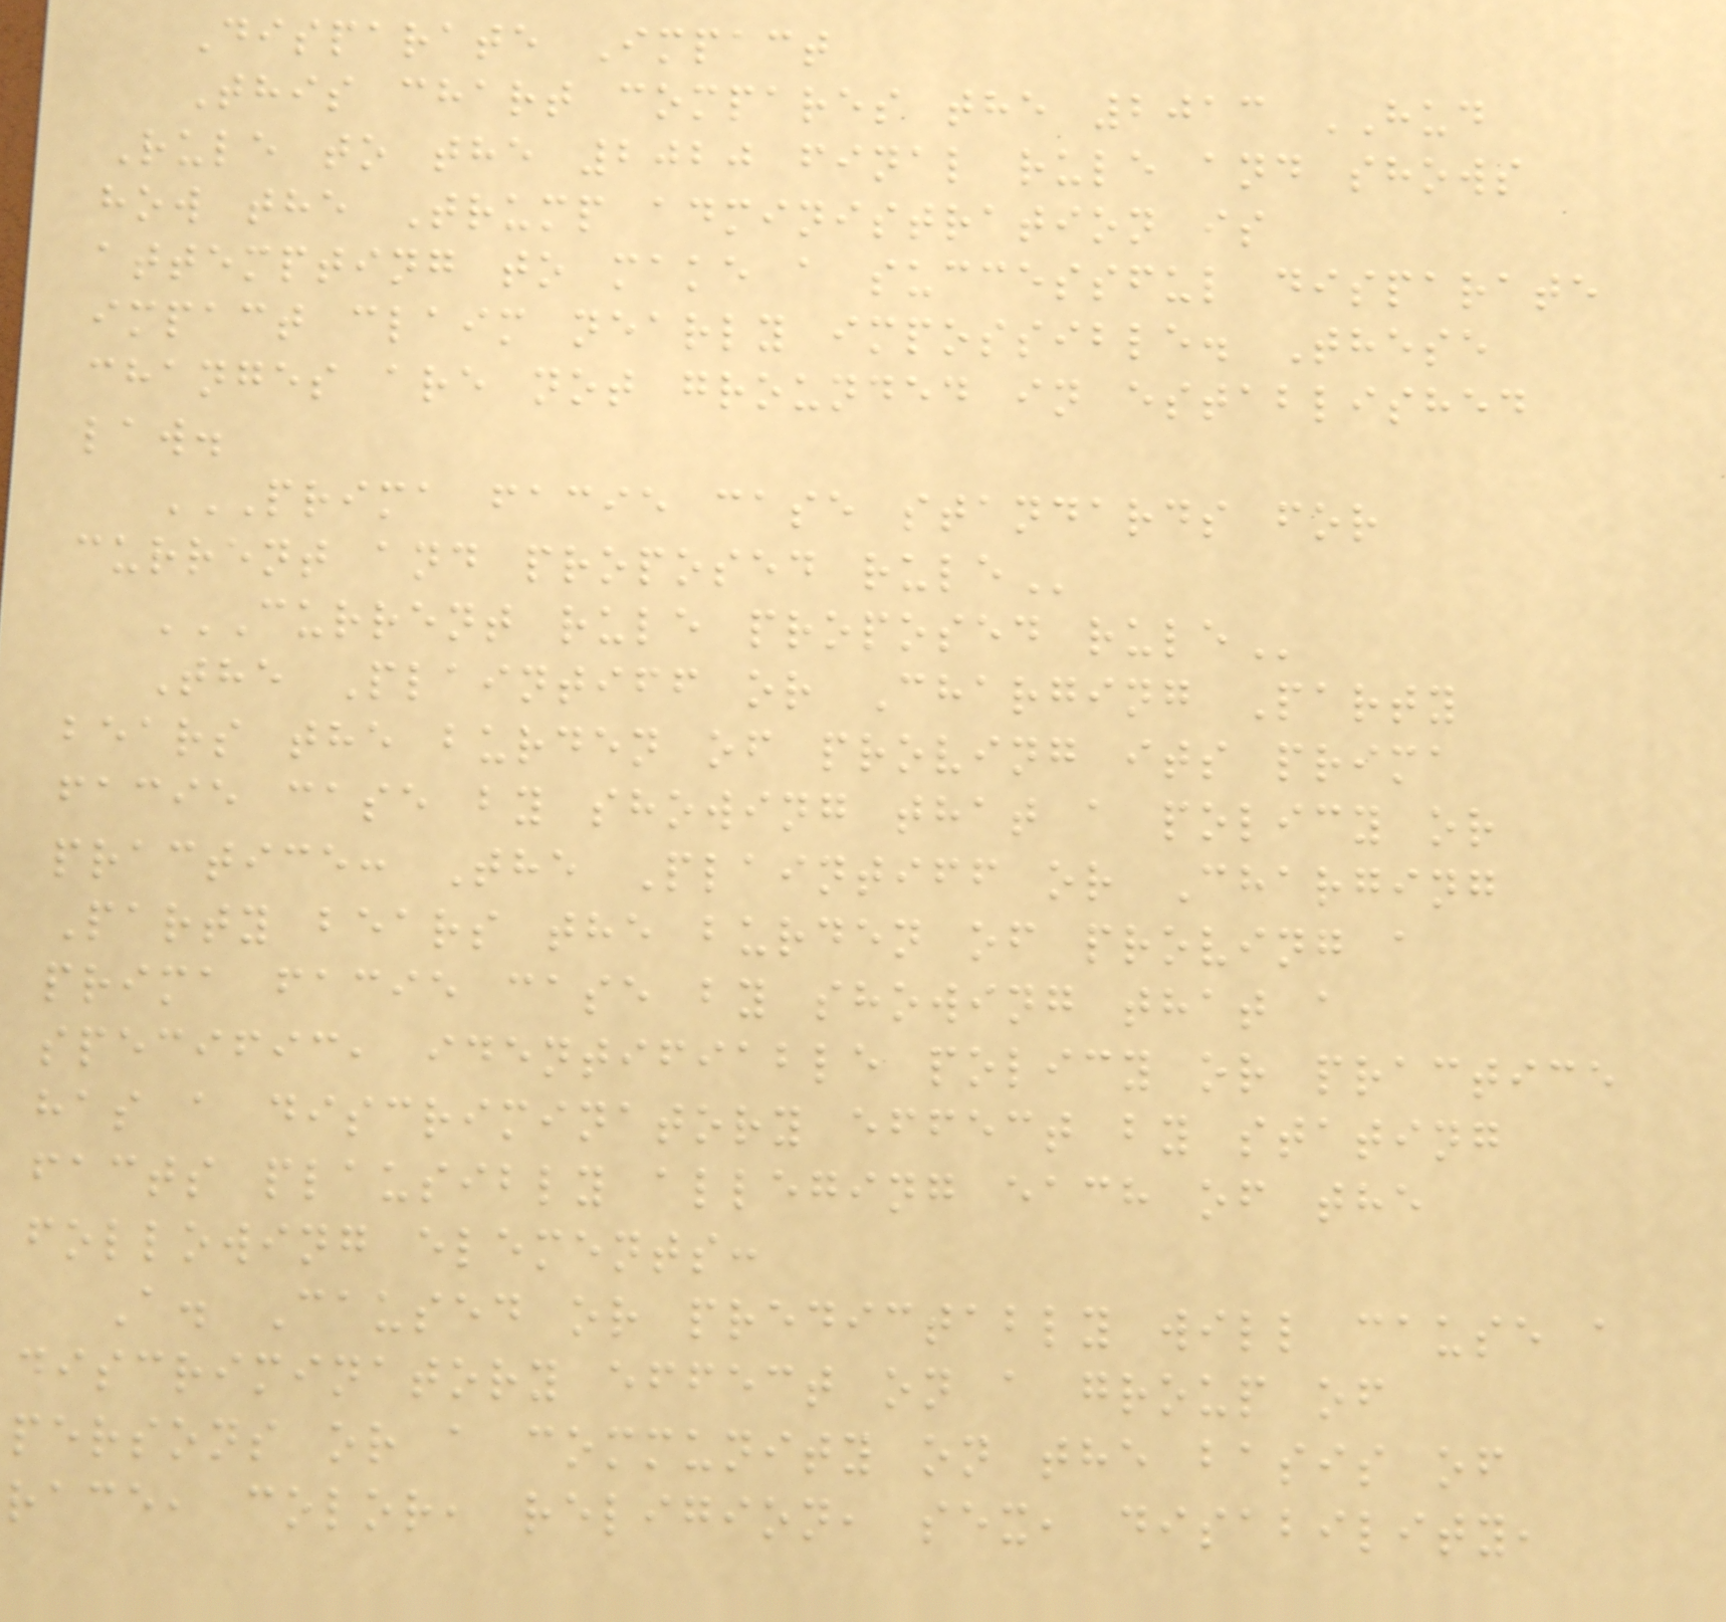Disparate Impact
This chart compares the 2013 HUD
Rule to the 2020 final rule and shows
how the Trump administration is
attempting to make a successful disparate
impact claim nearly impossible. These
changes are not grounded in established
law.
PRIMA FACIE CASE STANDARDS FOR
CURRENT AND PROPOSED RULE
CURRENT RULE PROPOSED RULE
The Plaintiff or Charging Party
bears the burden of proving its prima
facie case by showing that a policy or
practice: The Plaintiff or Charging
Party bears the burden of proving a
prima facie case by showing that a
specific, identifiable policy or practice
has a discriminatory effect by stating
facts plausibly alleging each of the
following elements:
A. Caused or predictably will cause a
discriminatory effect on a group of
persons or a community on the basis of
race, color, religion, sex, disability,
